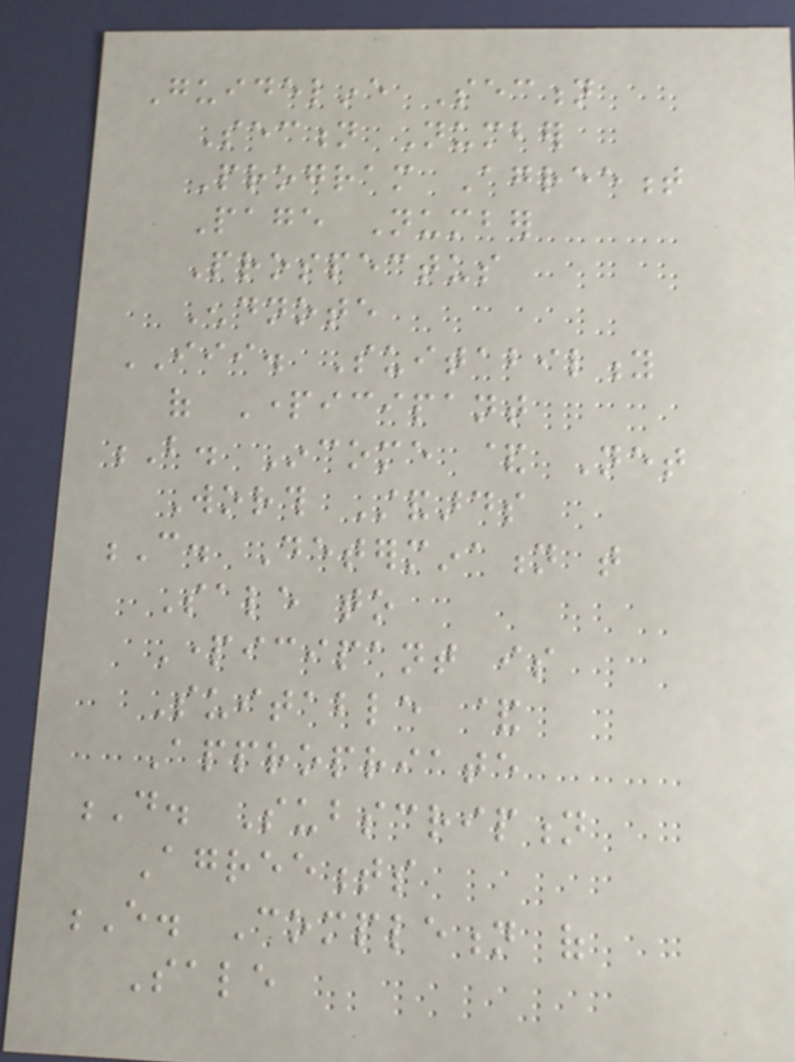Guideline Section
Section Number
Program Agreement
Page Number
Prospectus
Endnote
III. Suitability
of Participant
B. Income & Net
Worth Standards
C. Determination that
Sale to
Participant is
Suitable &
Appropriate
D. Subscription
Agreements
E. Completion of
Sale
